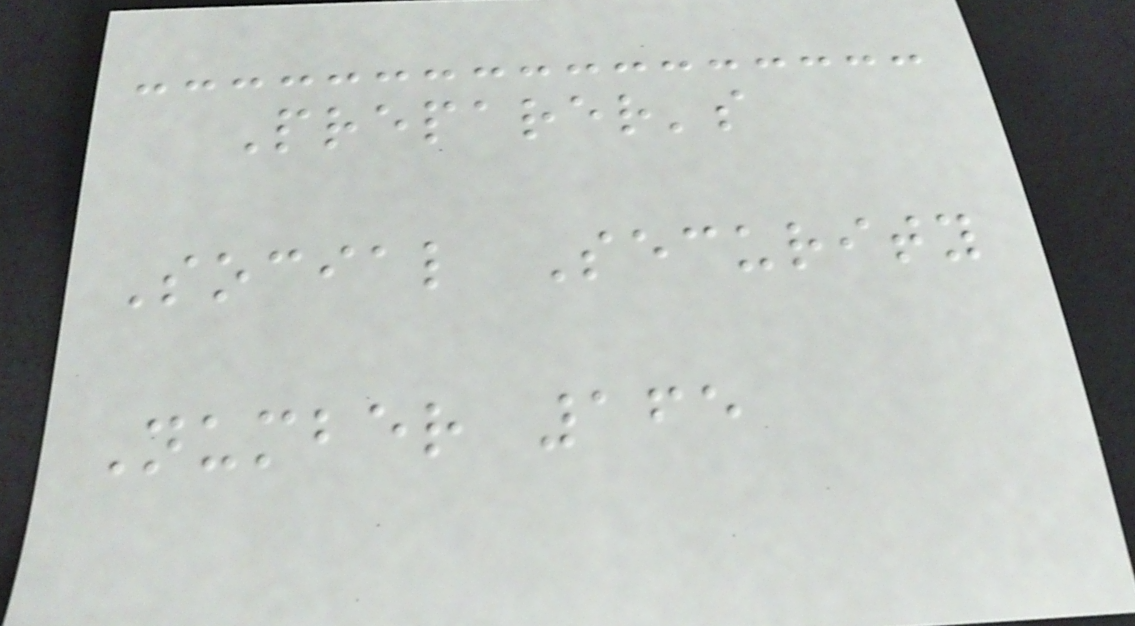Preparer's
Social Security
Number 165
